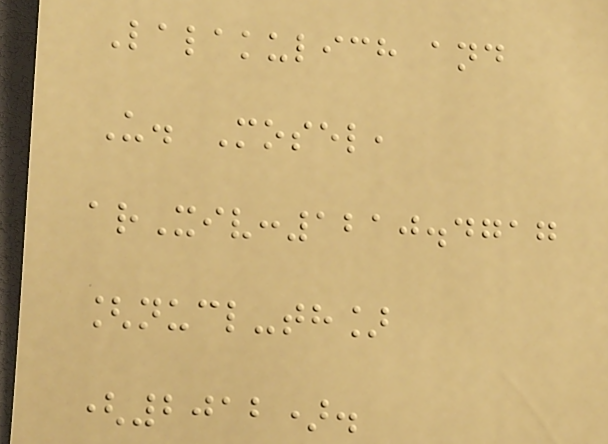Lalakulich and
U. Mosel,
arXiv:1210.4717
[nucl-th]
(2012).
